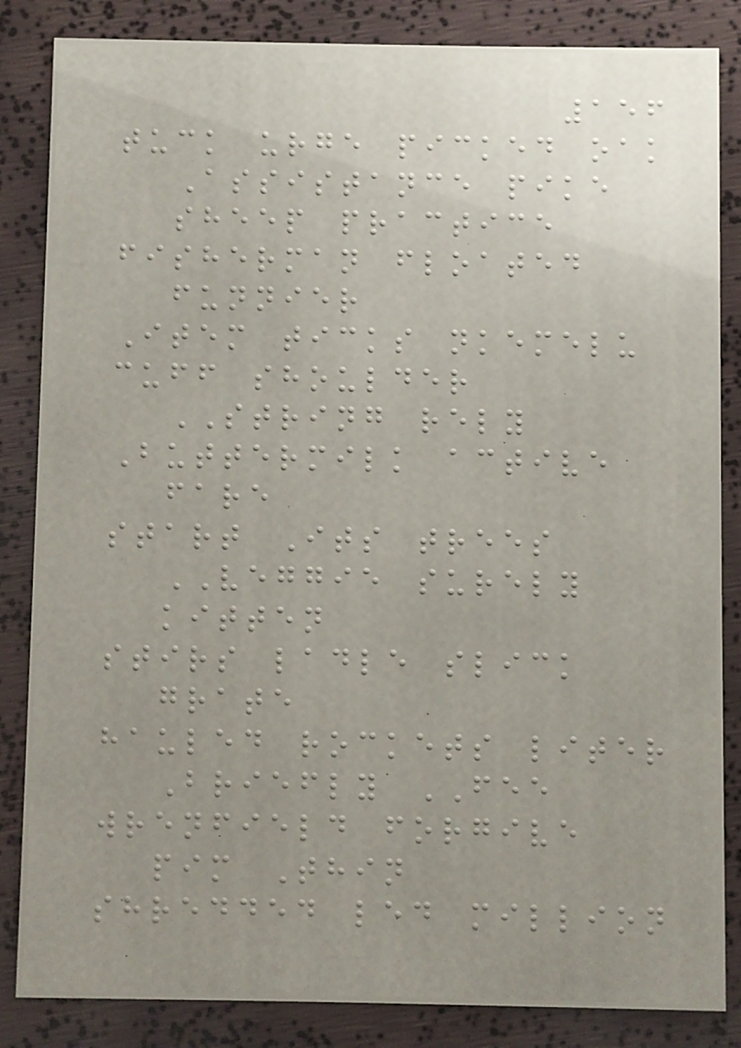156
tuck urge picked oak
Assistance pike
sheep practice
fisherman floated
funnier
Item ticks nkemelu
cuff shoulder
STRING rely
Buttermilk active
fare
start Its trees
VEGGIE surely
kitten
stirs ladle slick
grate
hauled rockets liter
Briefly FEE
wrenfield forgive
pim Thin
shredded led million
